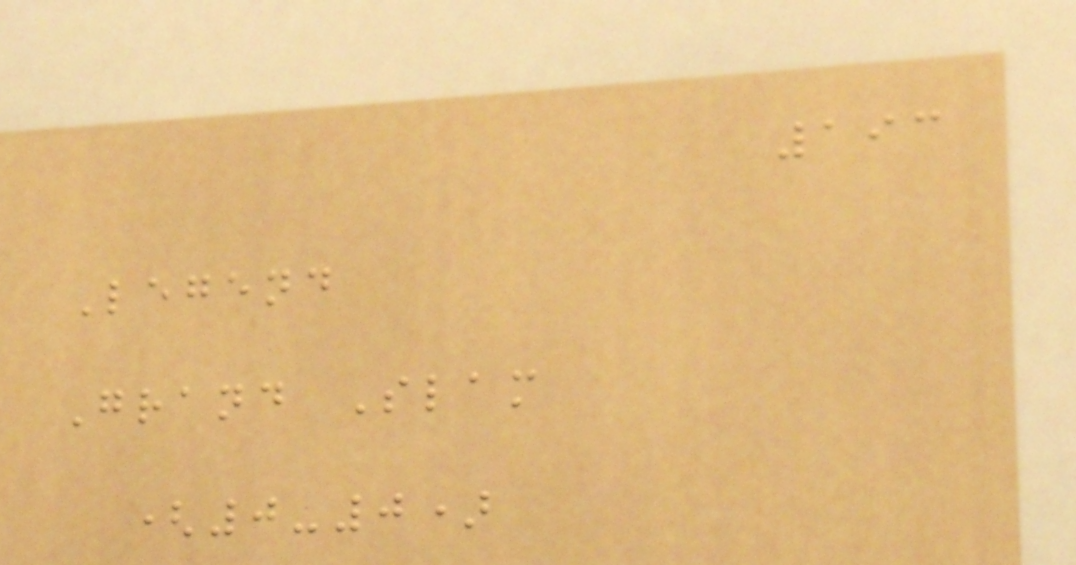193
Legend
Grand Slam
(0-0)
